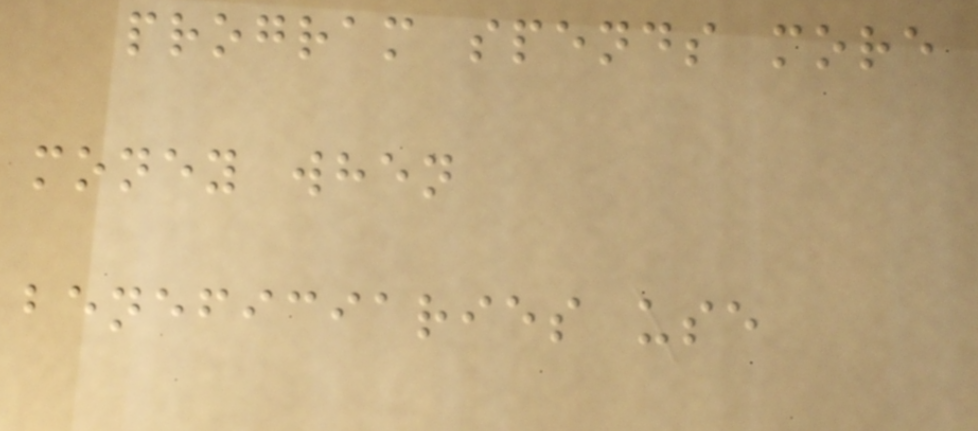program spends more
money when
beneficiaries use
